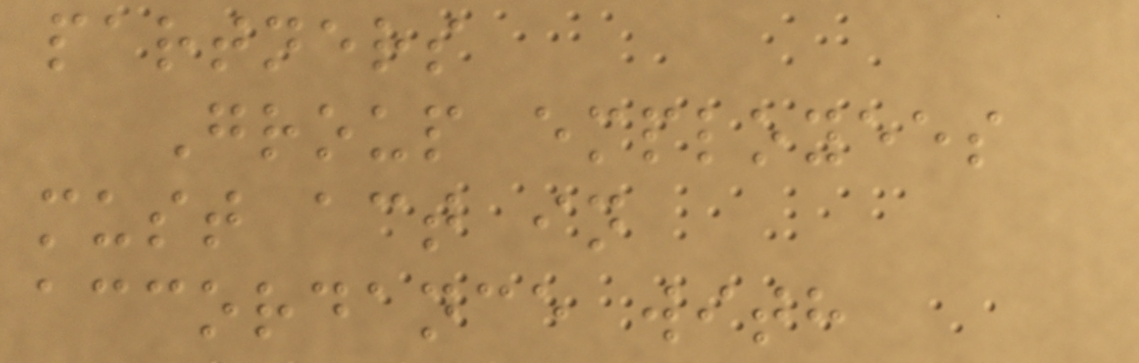partners
Group employees
must act in
accordance with
